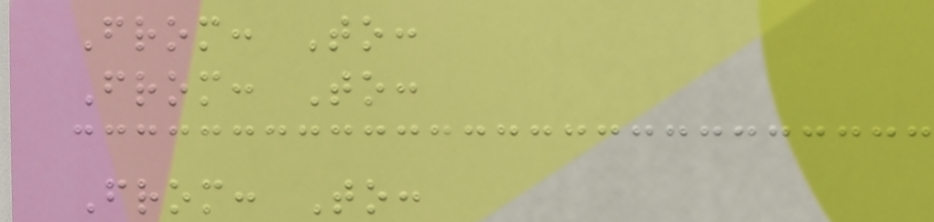From: To:
From: To:
From: To:
